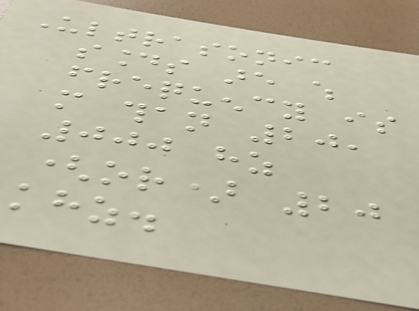Ultrasonic
sounds are which
frequency is
more than 20,
000 hz
(or) 20
khz.
